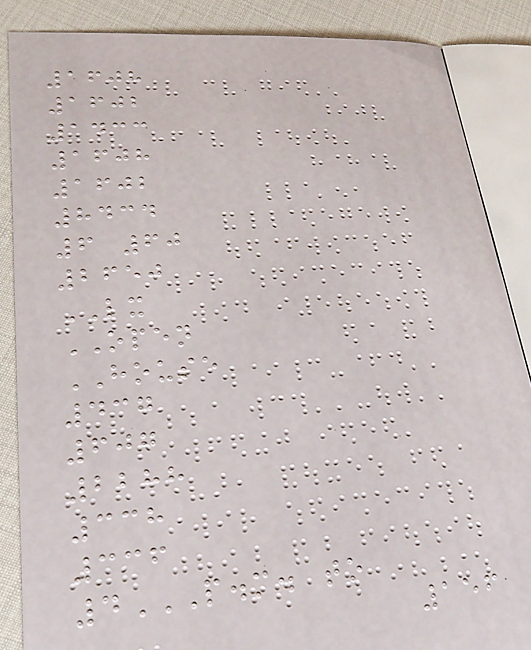1608
1602
1433
1608
1602
8434
6 60
2650
LX
OPEN
HOUSE
437
607
2288
338
336
4P.M. TO
156
